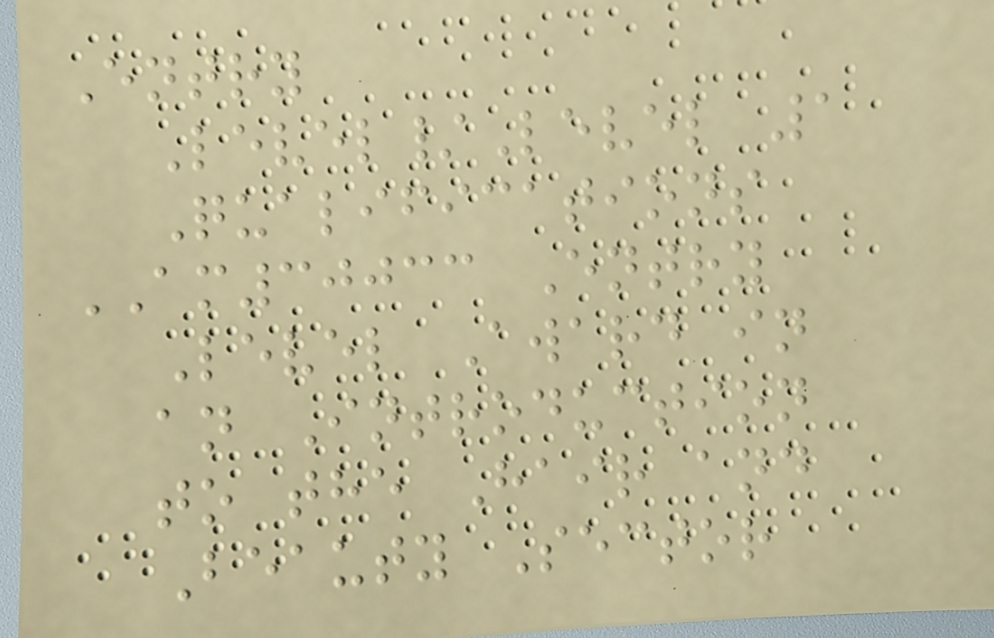Entry
Level/Level 1
Qualifications
AM30033 Entry
Level Award in
an Introduction
to the Hair and
Beauty Sector
